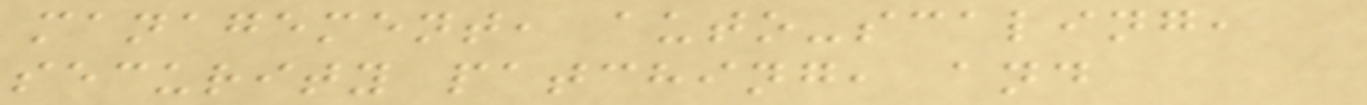management, auto-scaling,
security patching, and
